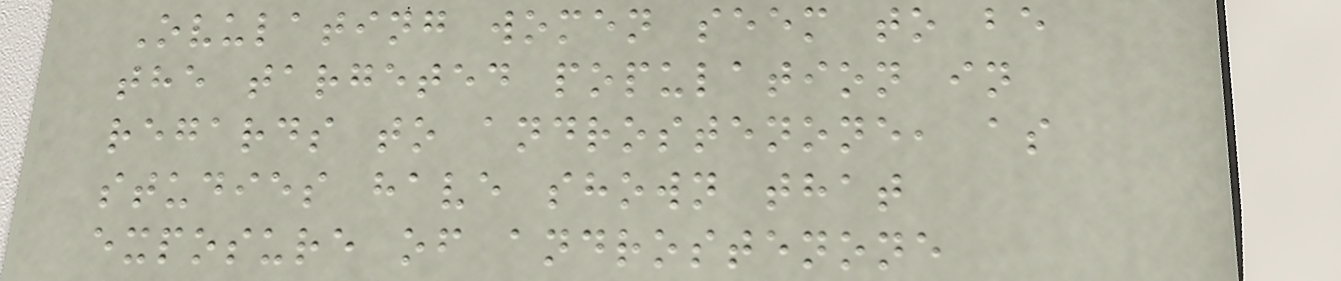Ovulating women seem to be
the targeted population in
regards to androstenone, as
studies have shown that
exposure of androstenone
